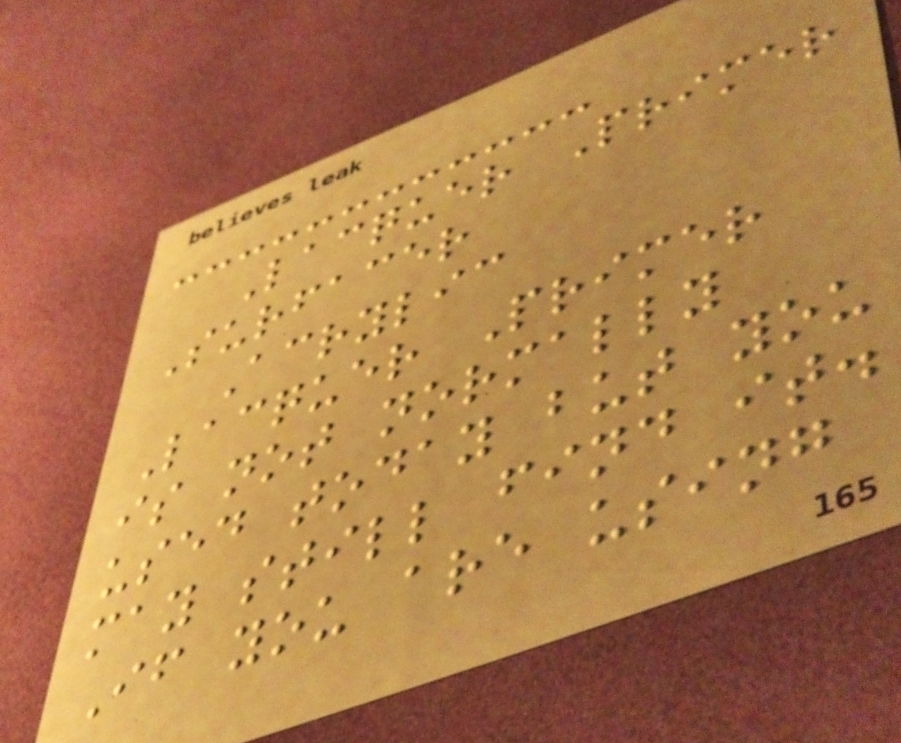Lacquer Primer
Surfacer
Acrylic
Lacquer Primer
is not normally
used today but you
may still find it.
If you are using
